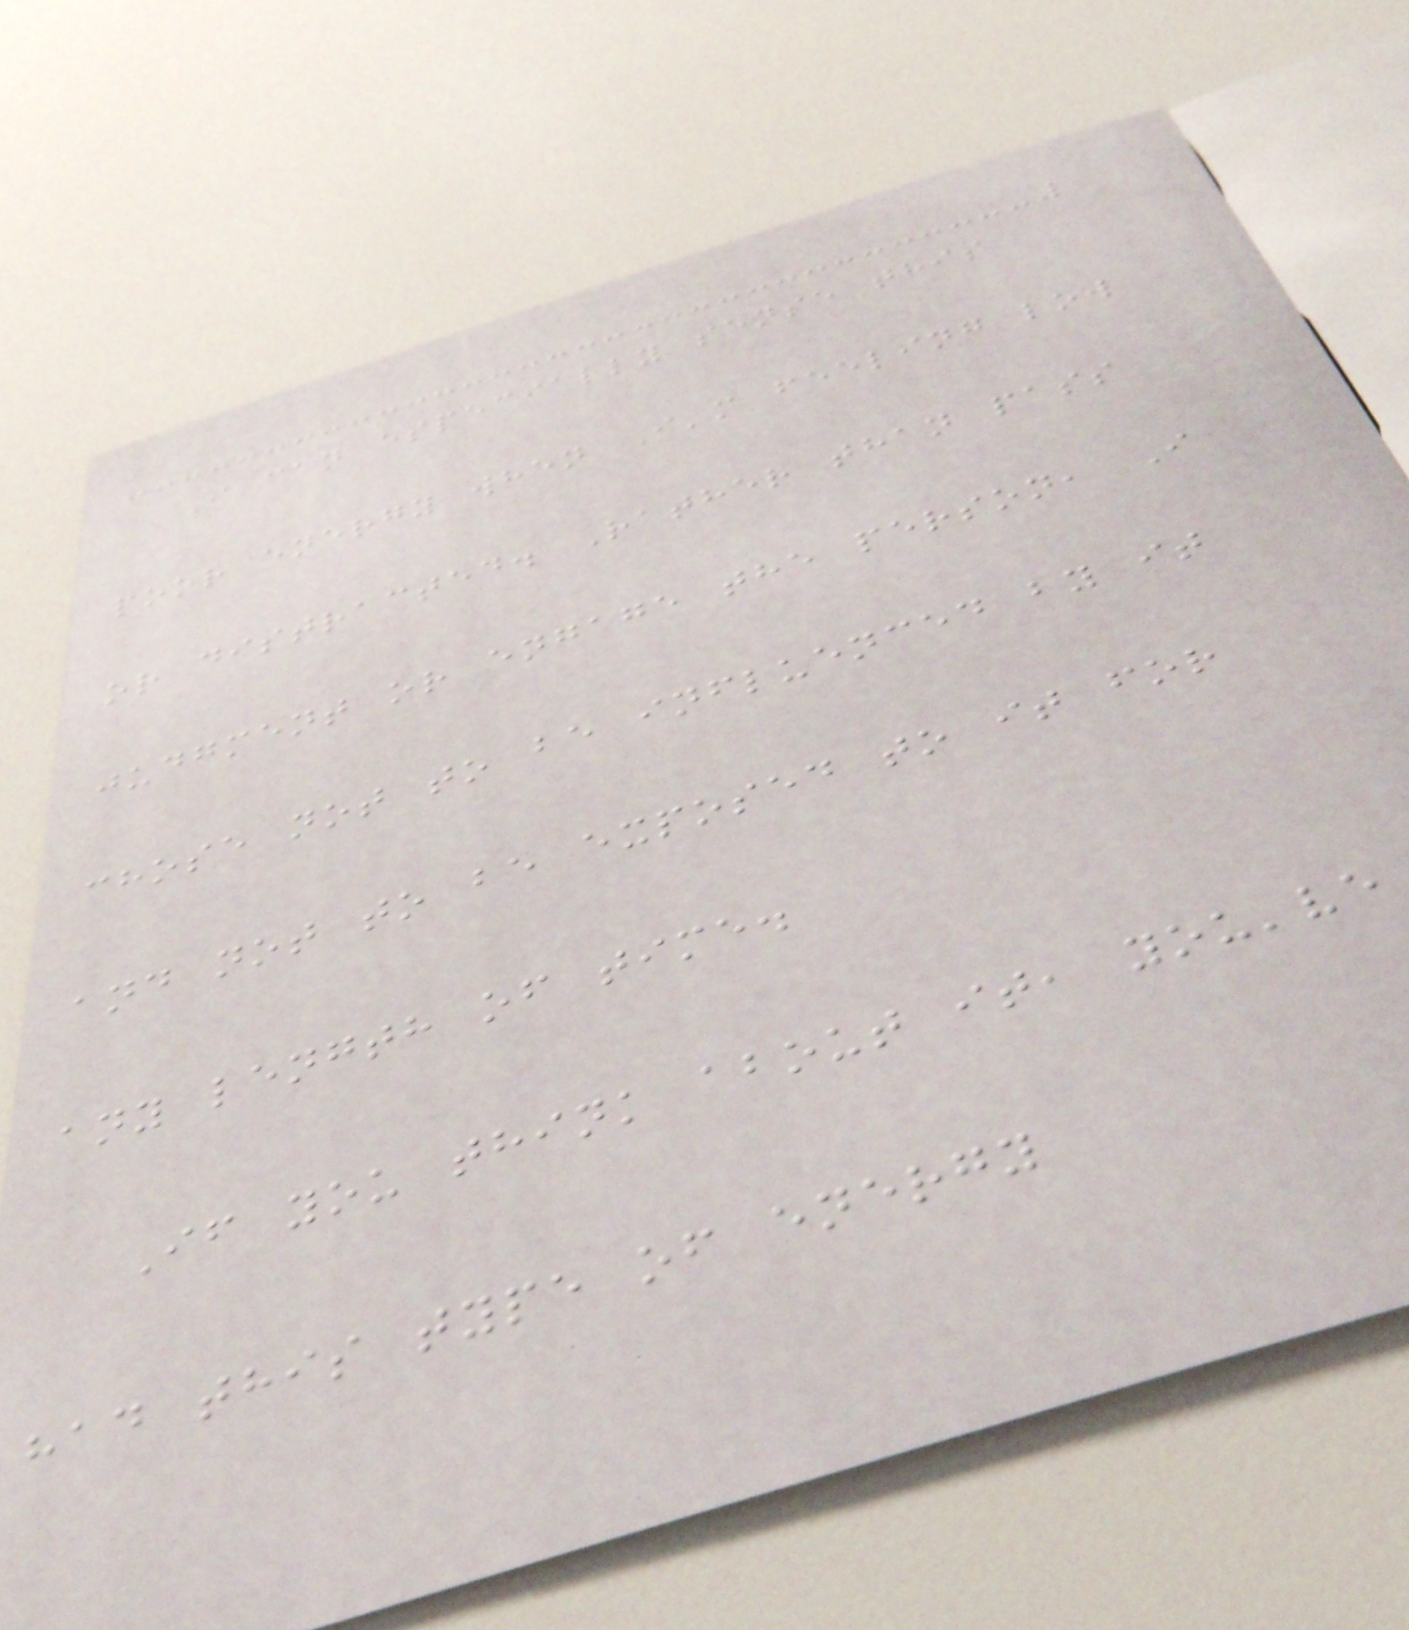I can especially sense this
poor energy when I'm feeling low
or distracted. Rather than pass
judgment or engage the person, I
chose not to be influenced by it
and not to be exposed to it for
any length of time.
If you think about it, you've
had this type of energy
